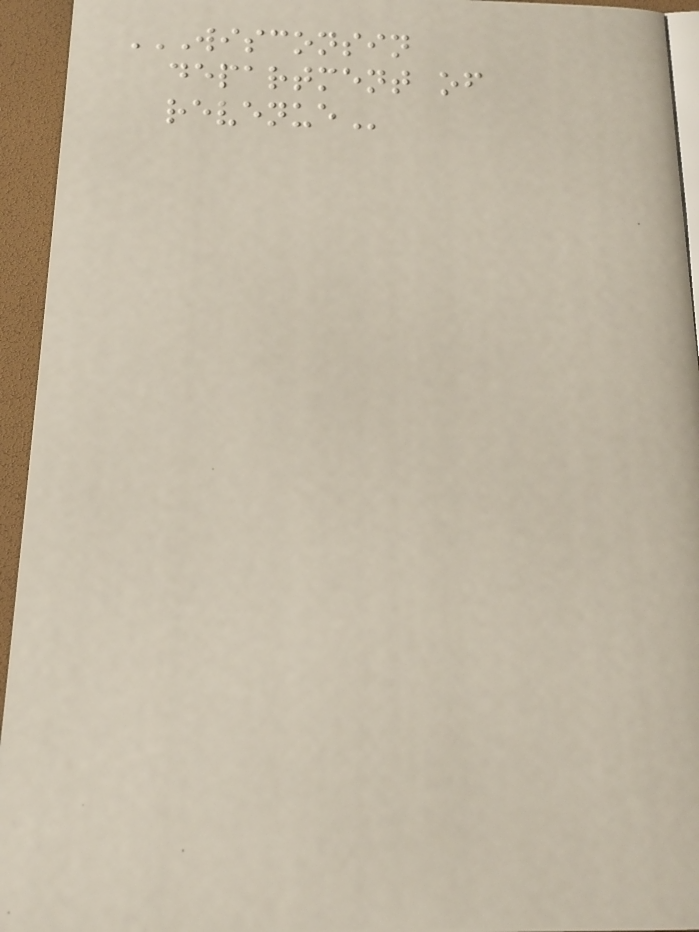WISCONSIN
DEPARTMENT OF
REVENUE
